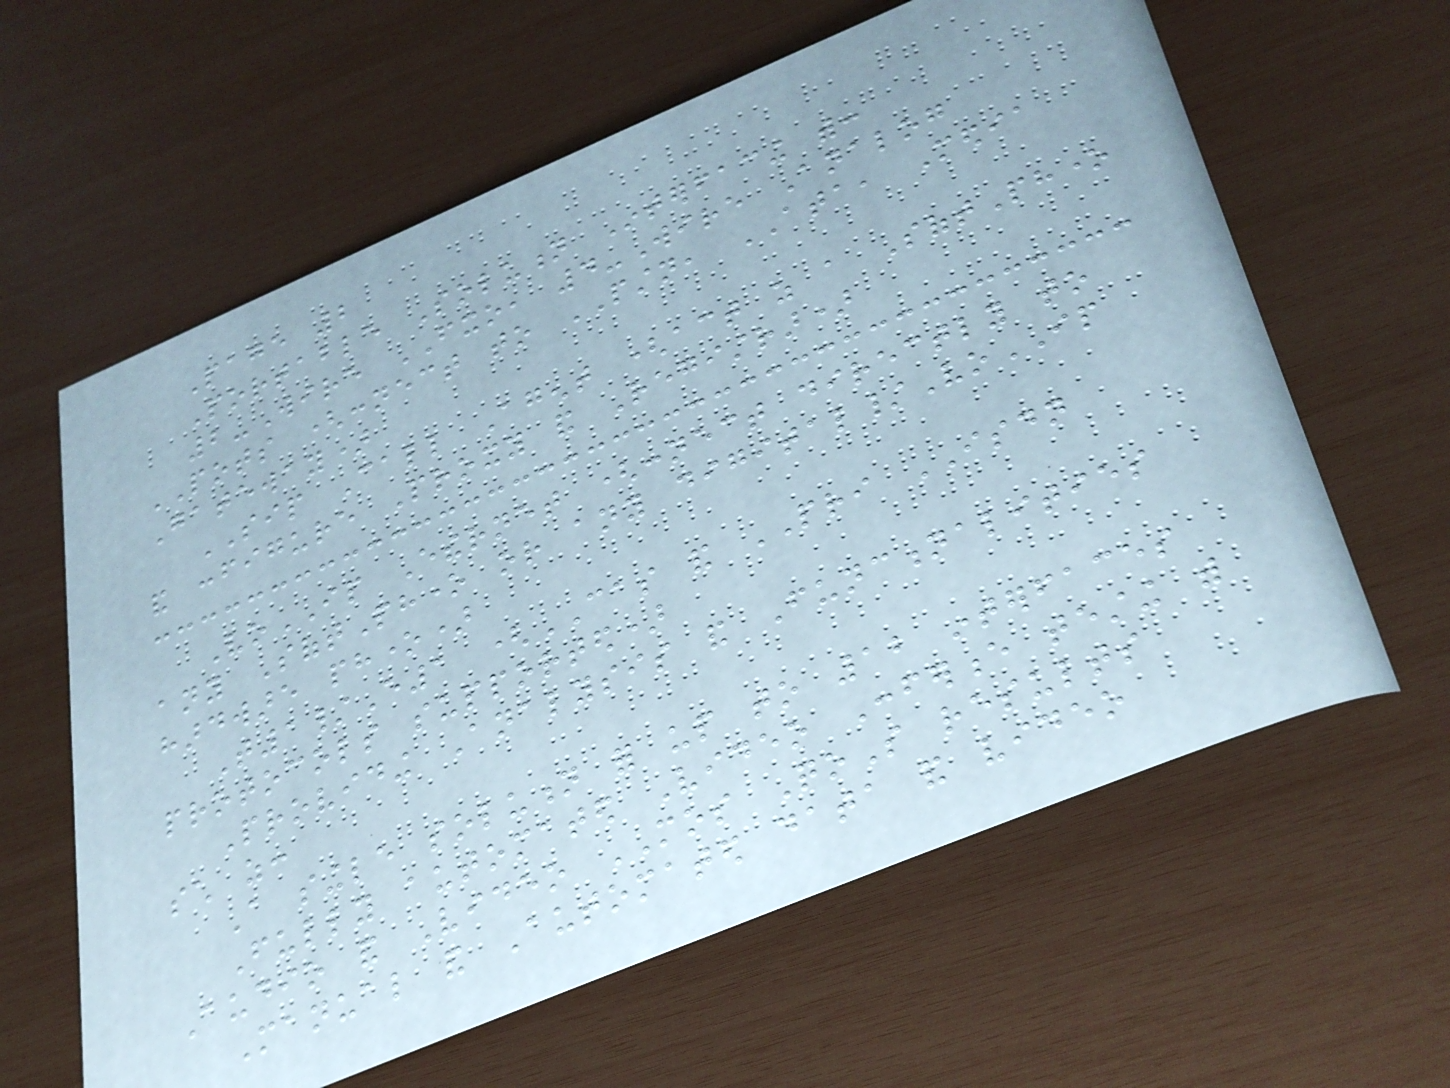Page 2
Portable Solution Interfacing with:
2-Wire FXO, 4-Wire Analog
POTS (connect to PSTN, ATA, Media
Gateway)
SIP Call Agent (act as a SoftPhone
and configure Proxy and Registrar)
VoIP Ethernet (connect directly to
any SoftPhone or any digital/VoIP
hardware phone)
T1/E1 (CAS and PRI ISDN
protocols supported)
Providing Analysis and Functionalities
such as:
A single solution for up to 12 interfaces
Fully automated Video Conference testing with
Audio and Video MOS QoS results
Manual and Automated data and video
